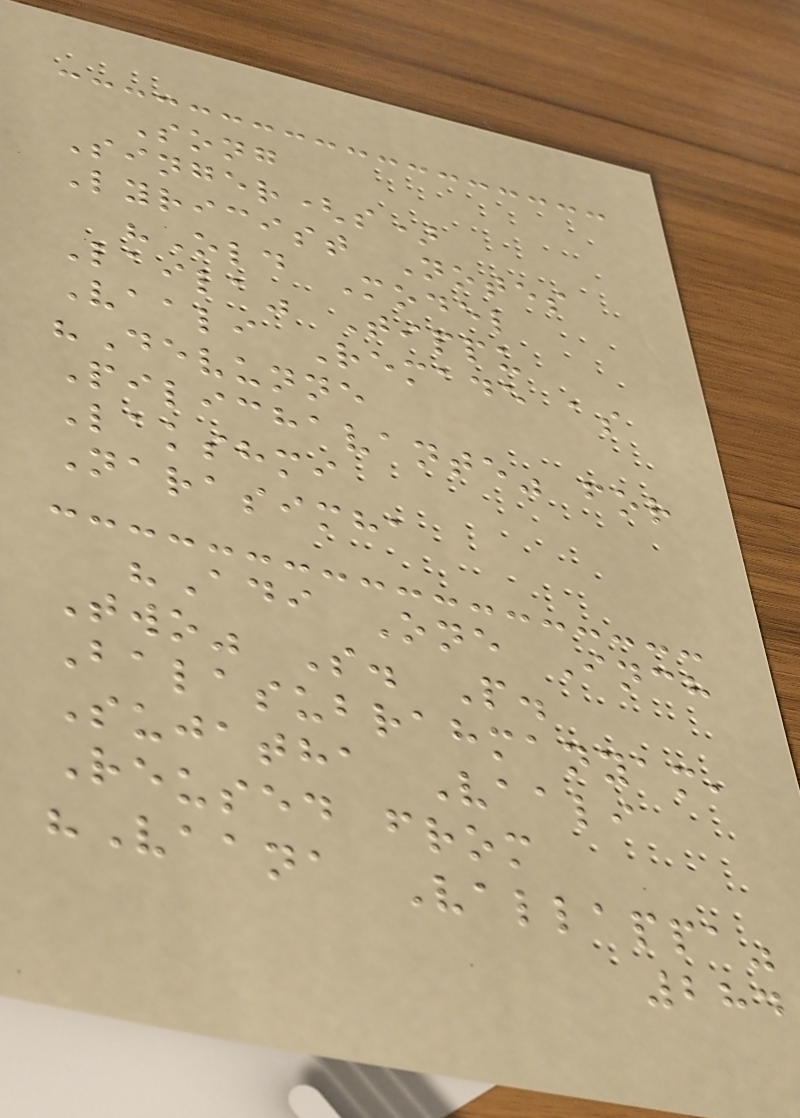Song
Singer(s)
Lyricist Notes
"Old Model
Laila" Tippu
Vaali Remade as
"Devunne
Pilichavante" for
Lakshmi
Narasimha
"Adi One Inch
Two" S. P.
Balasubrahmanyam,
Sujatha Vaali
Reused from
"Vaana Vallappa"
284
